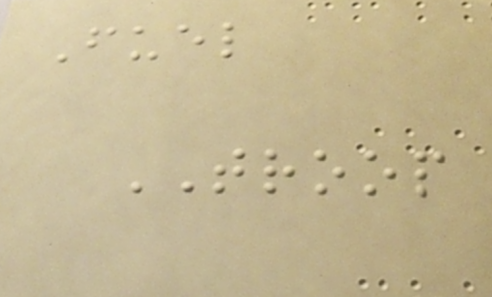Fuel
TROOP
